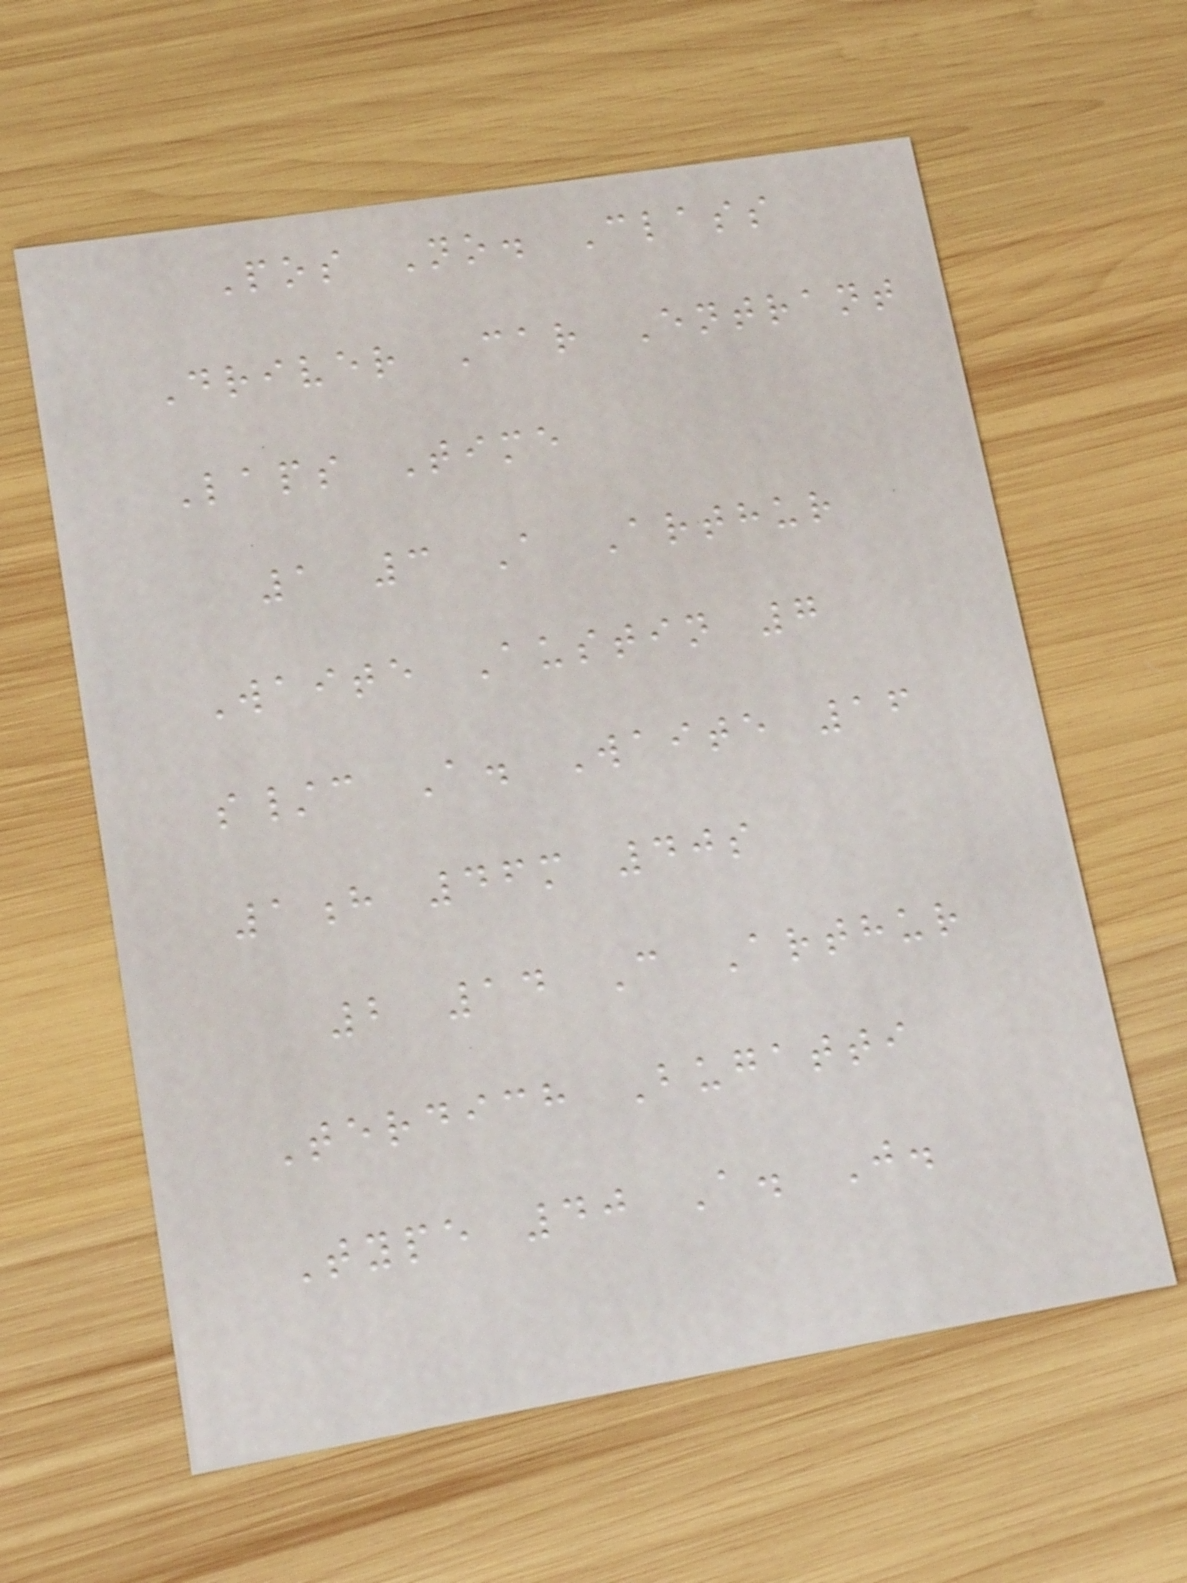Pos No. Class
Driver Car Entrant
Laps Time
1 3 A Arthur
Waite Austin 7
s/c A. Waite 16
1h 46m 40s
2 14 C Arthur
Terdich Bugatti
Type 40 A. J.
